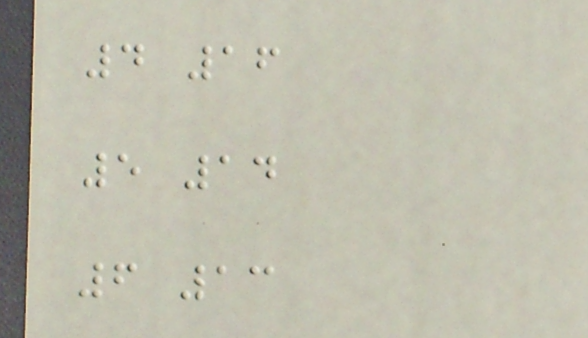4 16
5 14
6 13
